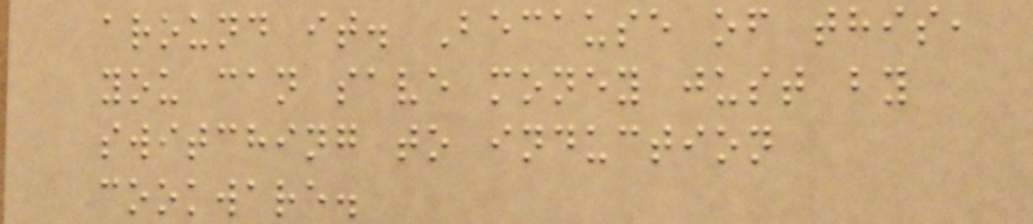around it. Because of this,
you can save money just by
switching to induction
cookware.
